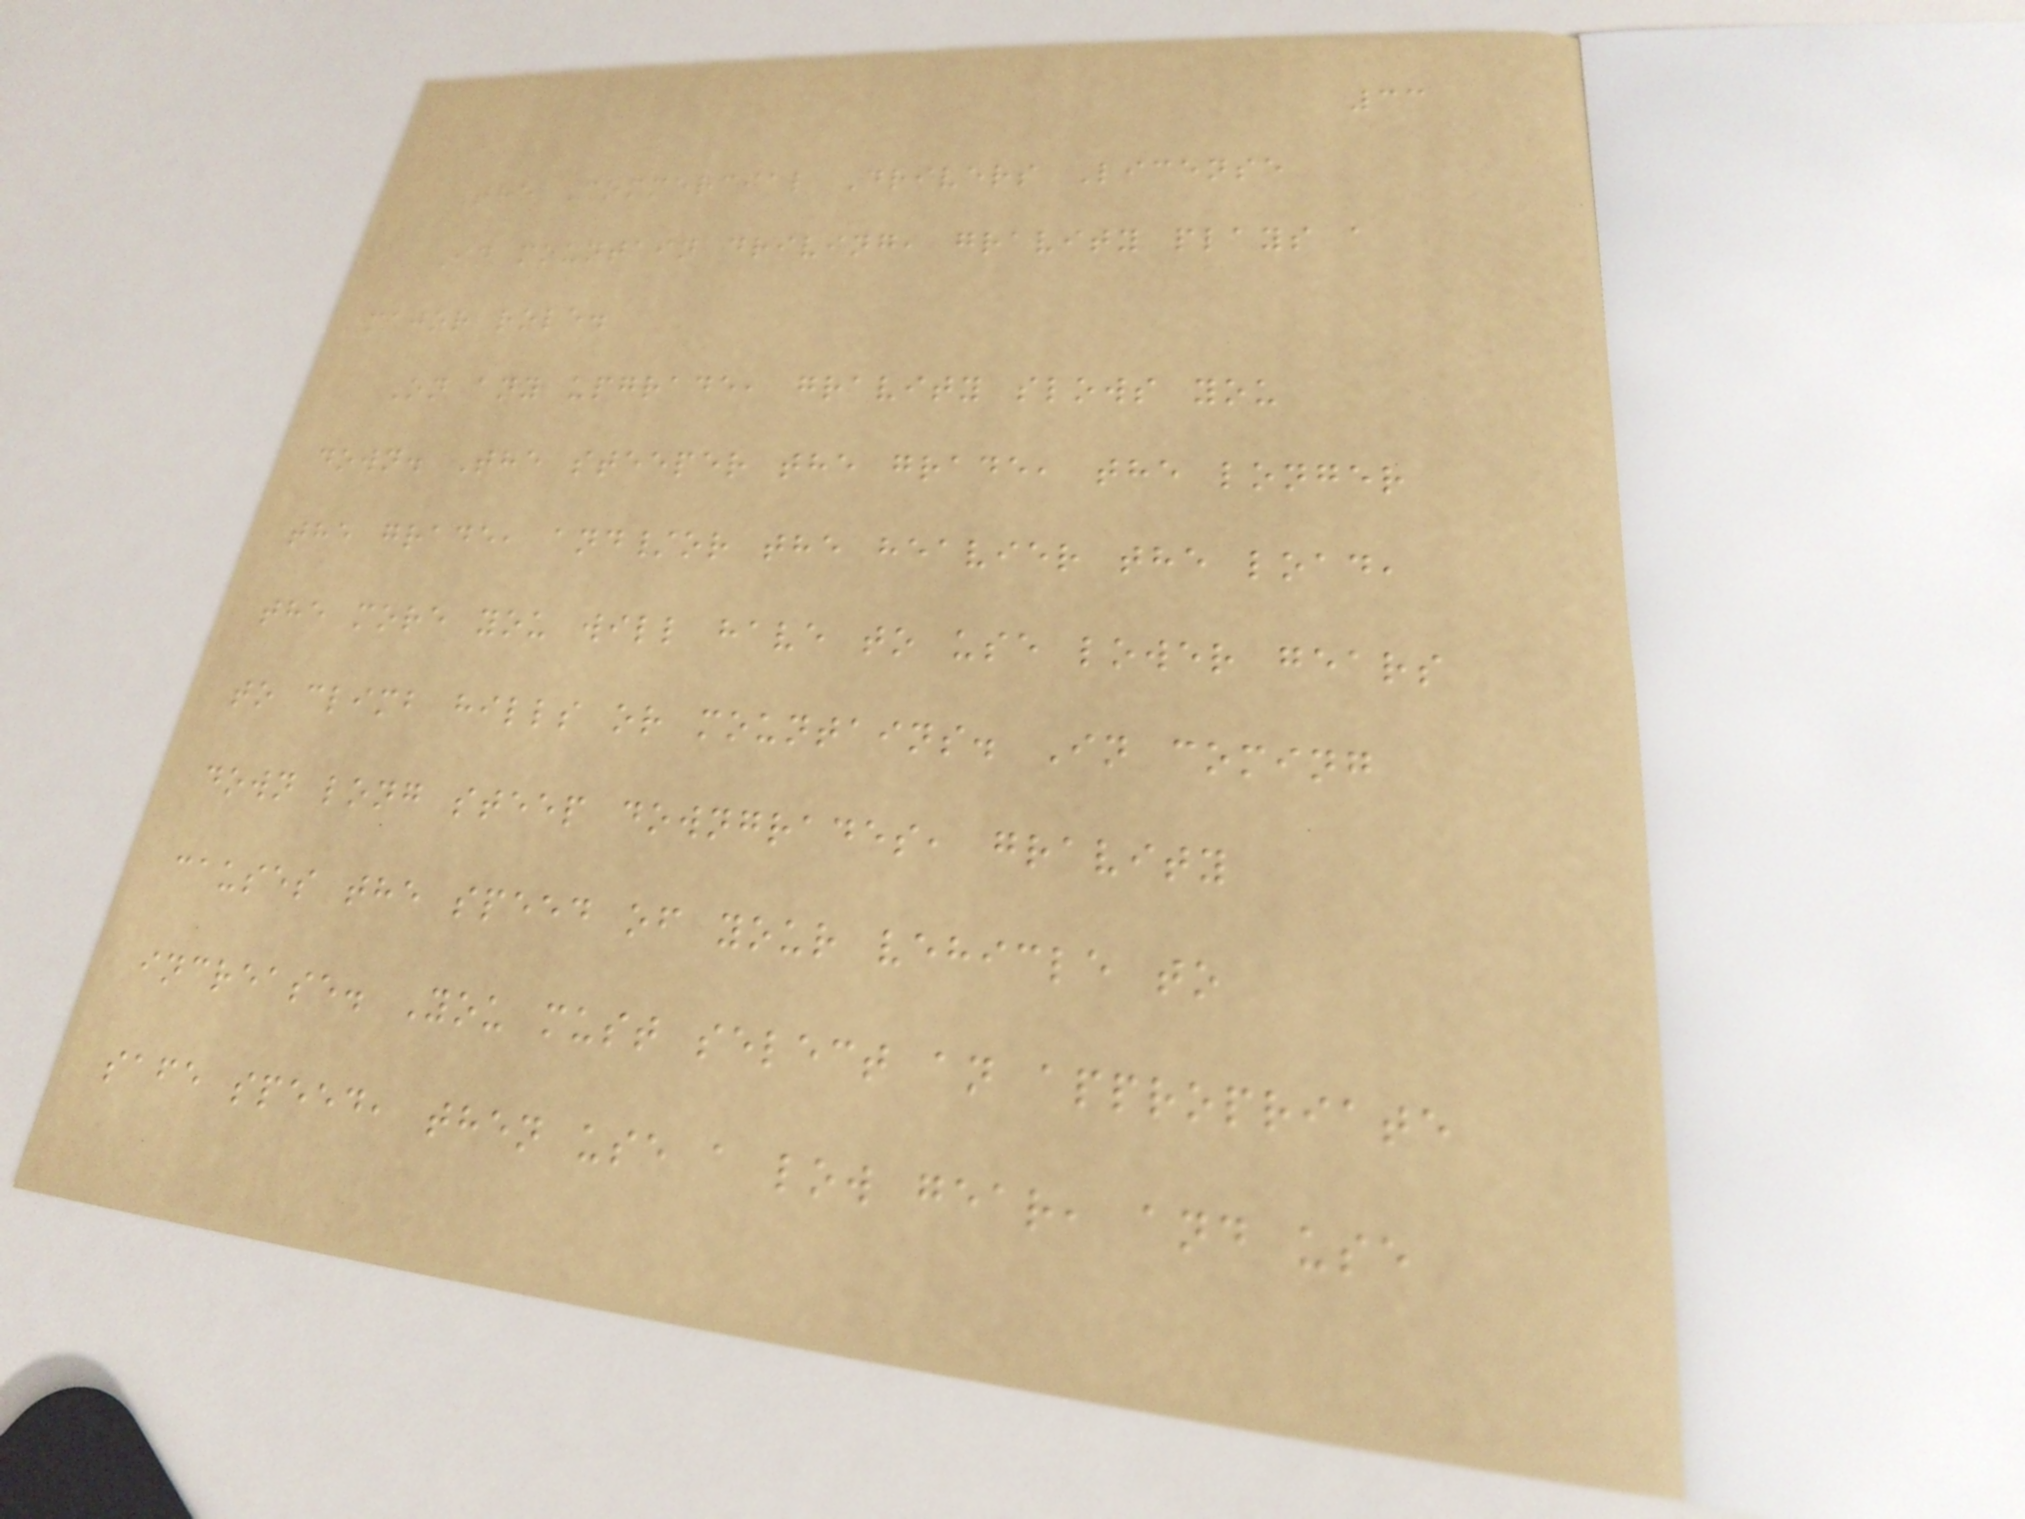33
The Commercial Drivers License
In mountain driving, gravity plays a
major role.
On any upgrade, gravity slows you
down. The steeper the grade, the longer
the grade, and/or the heavier the load,
the more you will have to use lower gears
to climb hills or mountains. In coming
down long steep downgrades, gravity
causes the speed of your vehicle to
increase. You must select an appropriate
safe speed, then use a low gear, and use
